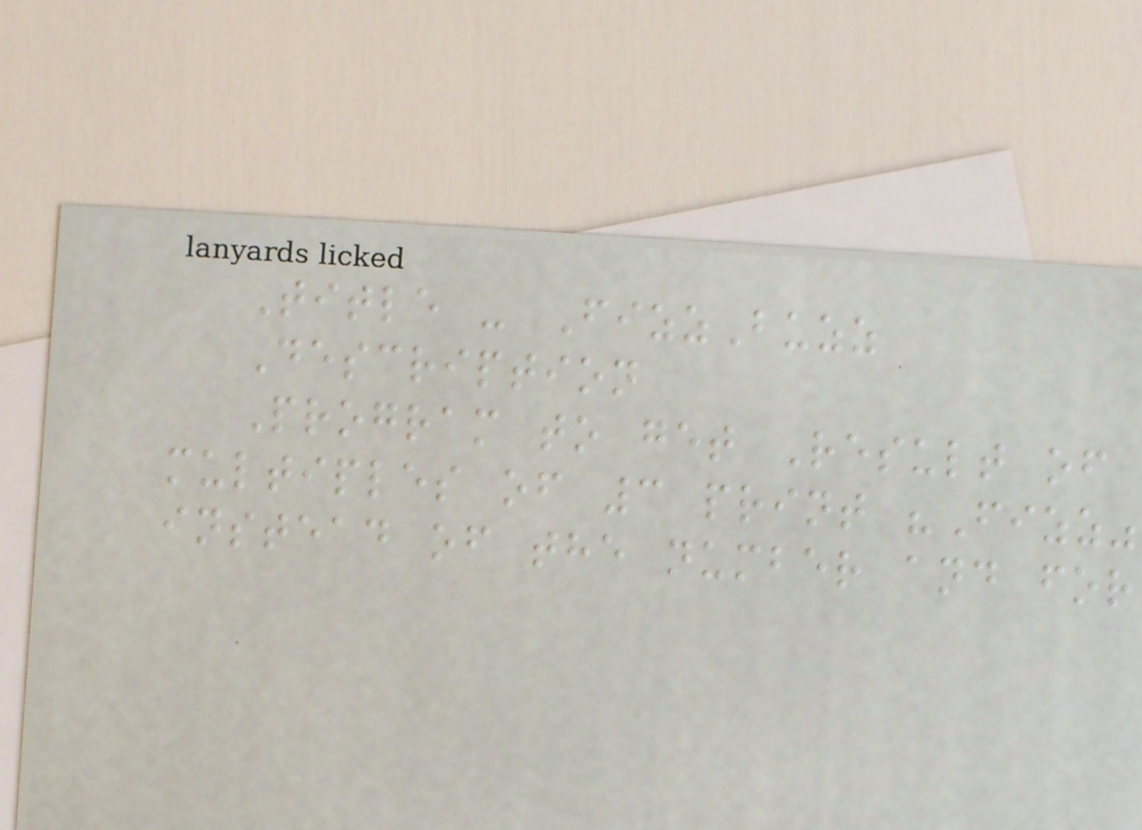Title - FizzBuzz
Description
Program to get Result of
multiples of 3 print "Fizz"
instead of the number and for
